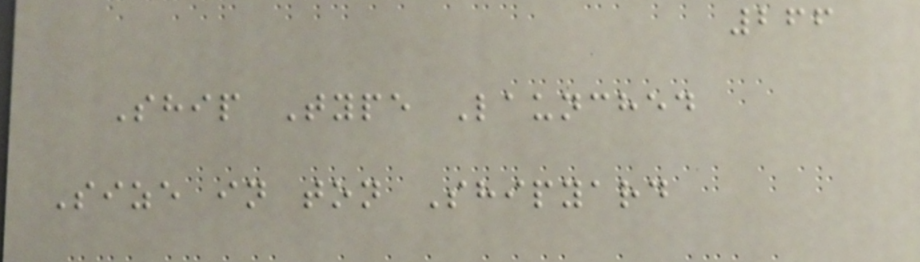266
Ship Type Launched
Size in ton Shipyard
